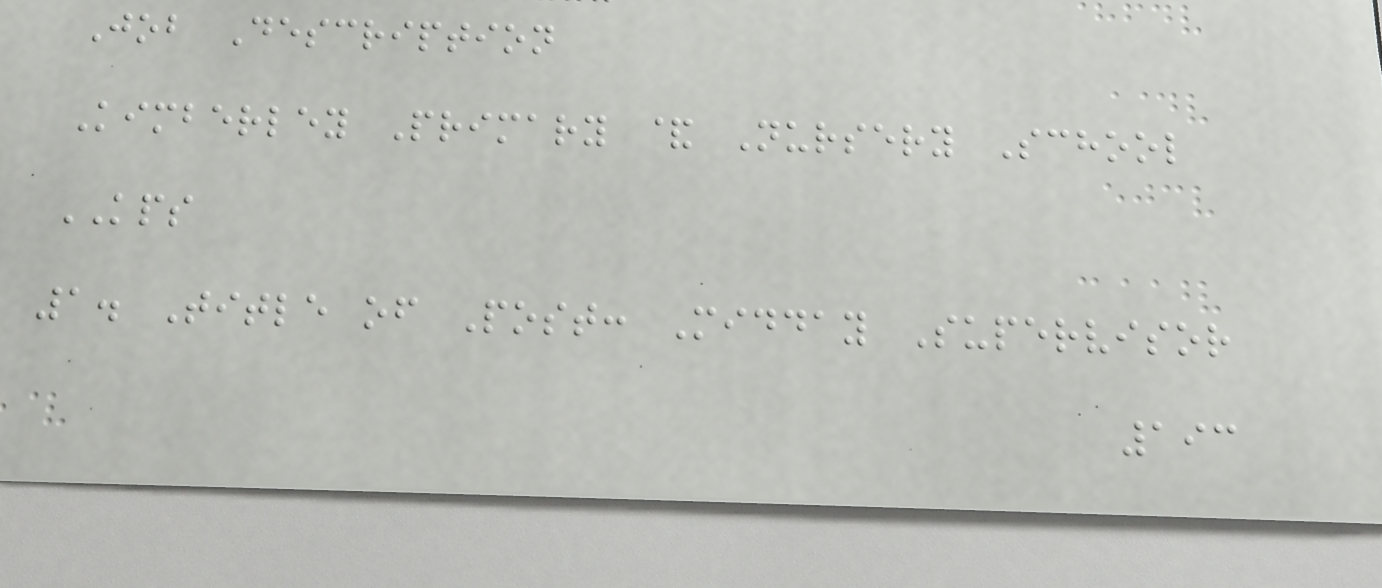Job Description
Kimberley Primary & Nursery School
KPS
1. Title of Post: Midday Supervisor
193
